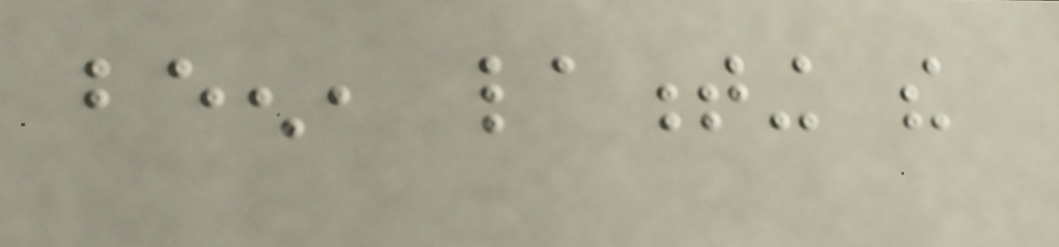been, lamenting the
